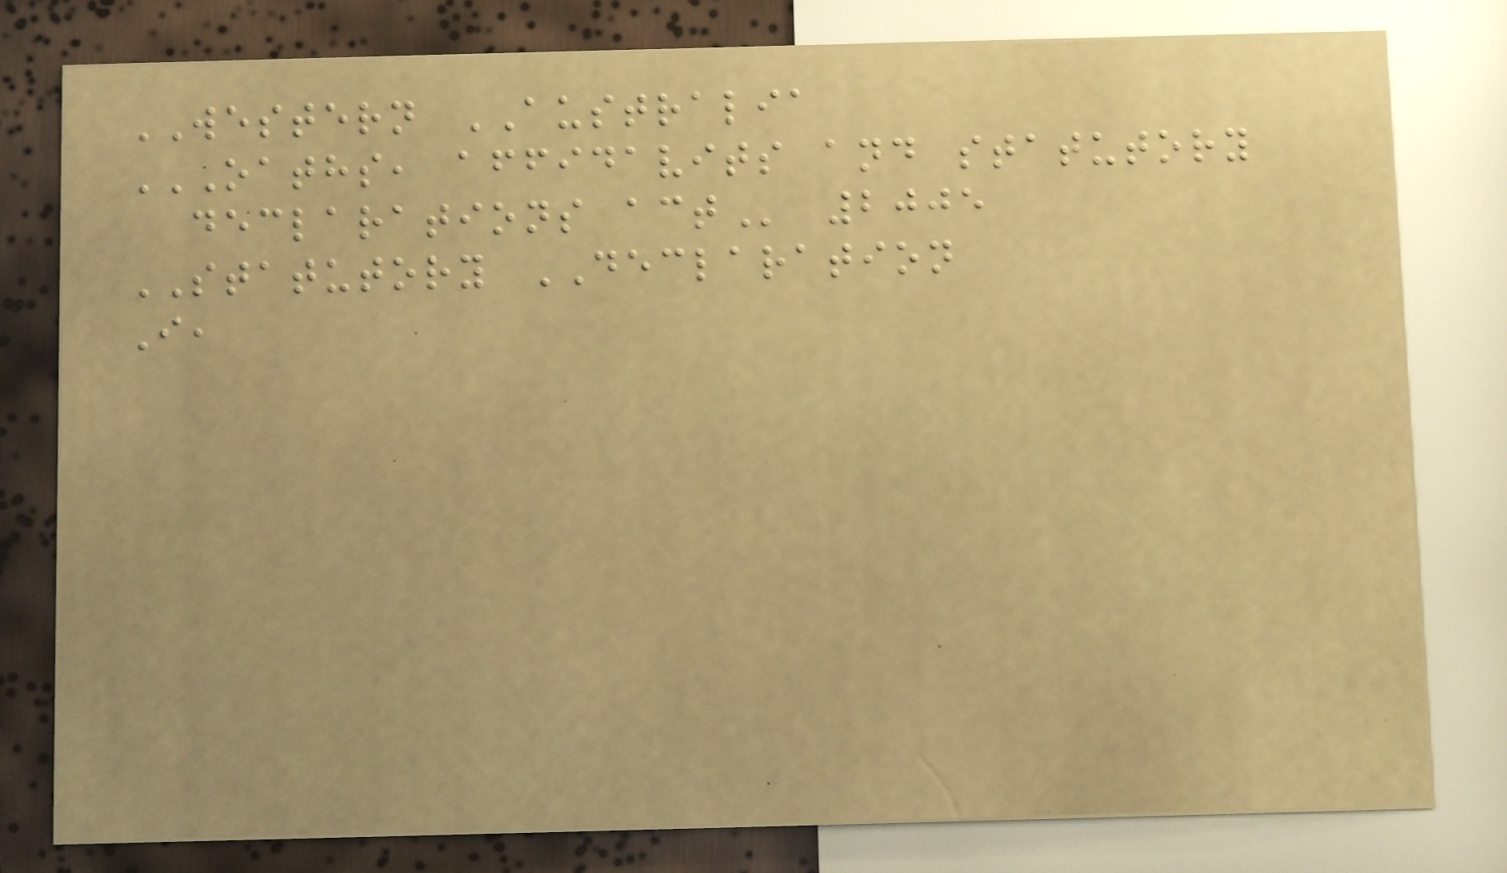WESTERN AUSTRALIA
OATHS, AFFIDAVITS AND STATUTORY
DECLARATIONS ACT 2005
STATUTORY DECLARATION
I,
